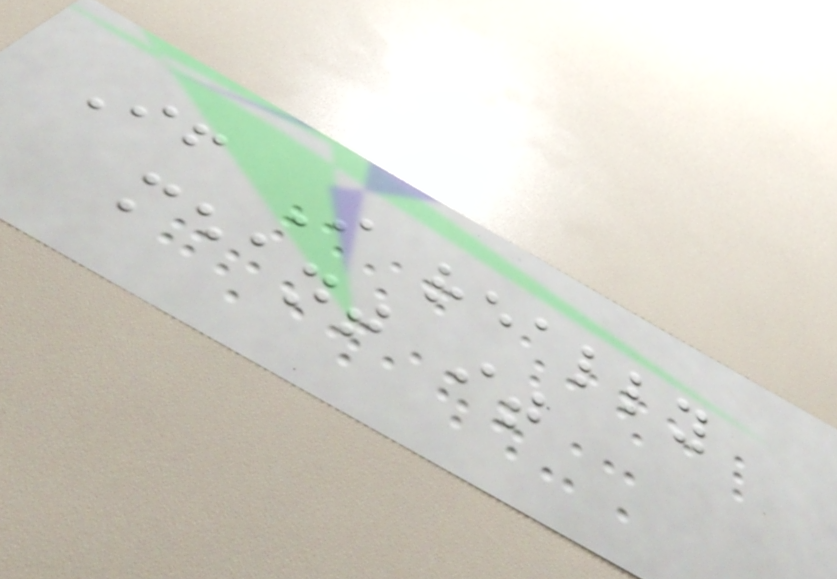If I really
meant it
